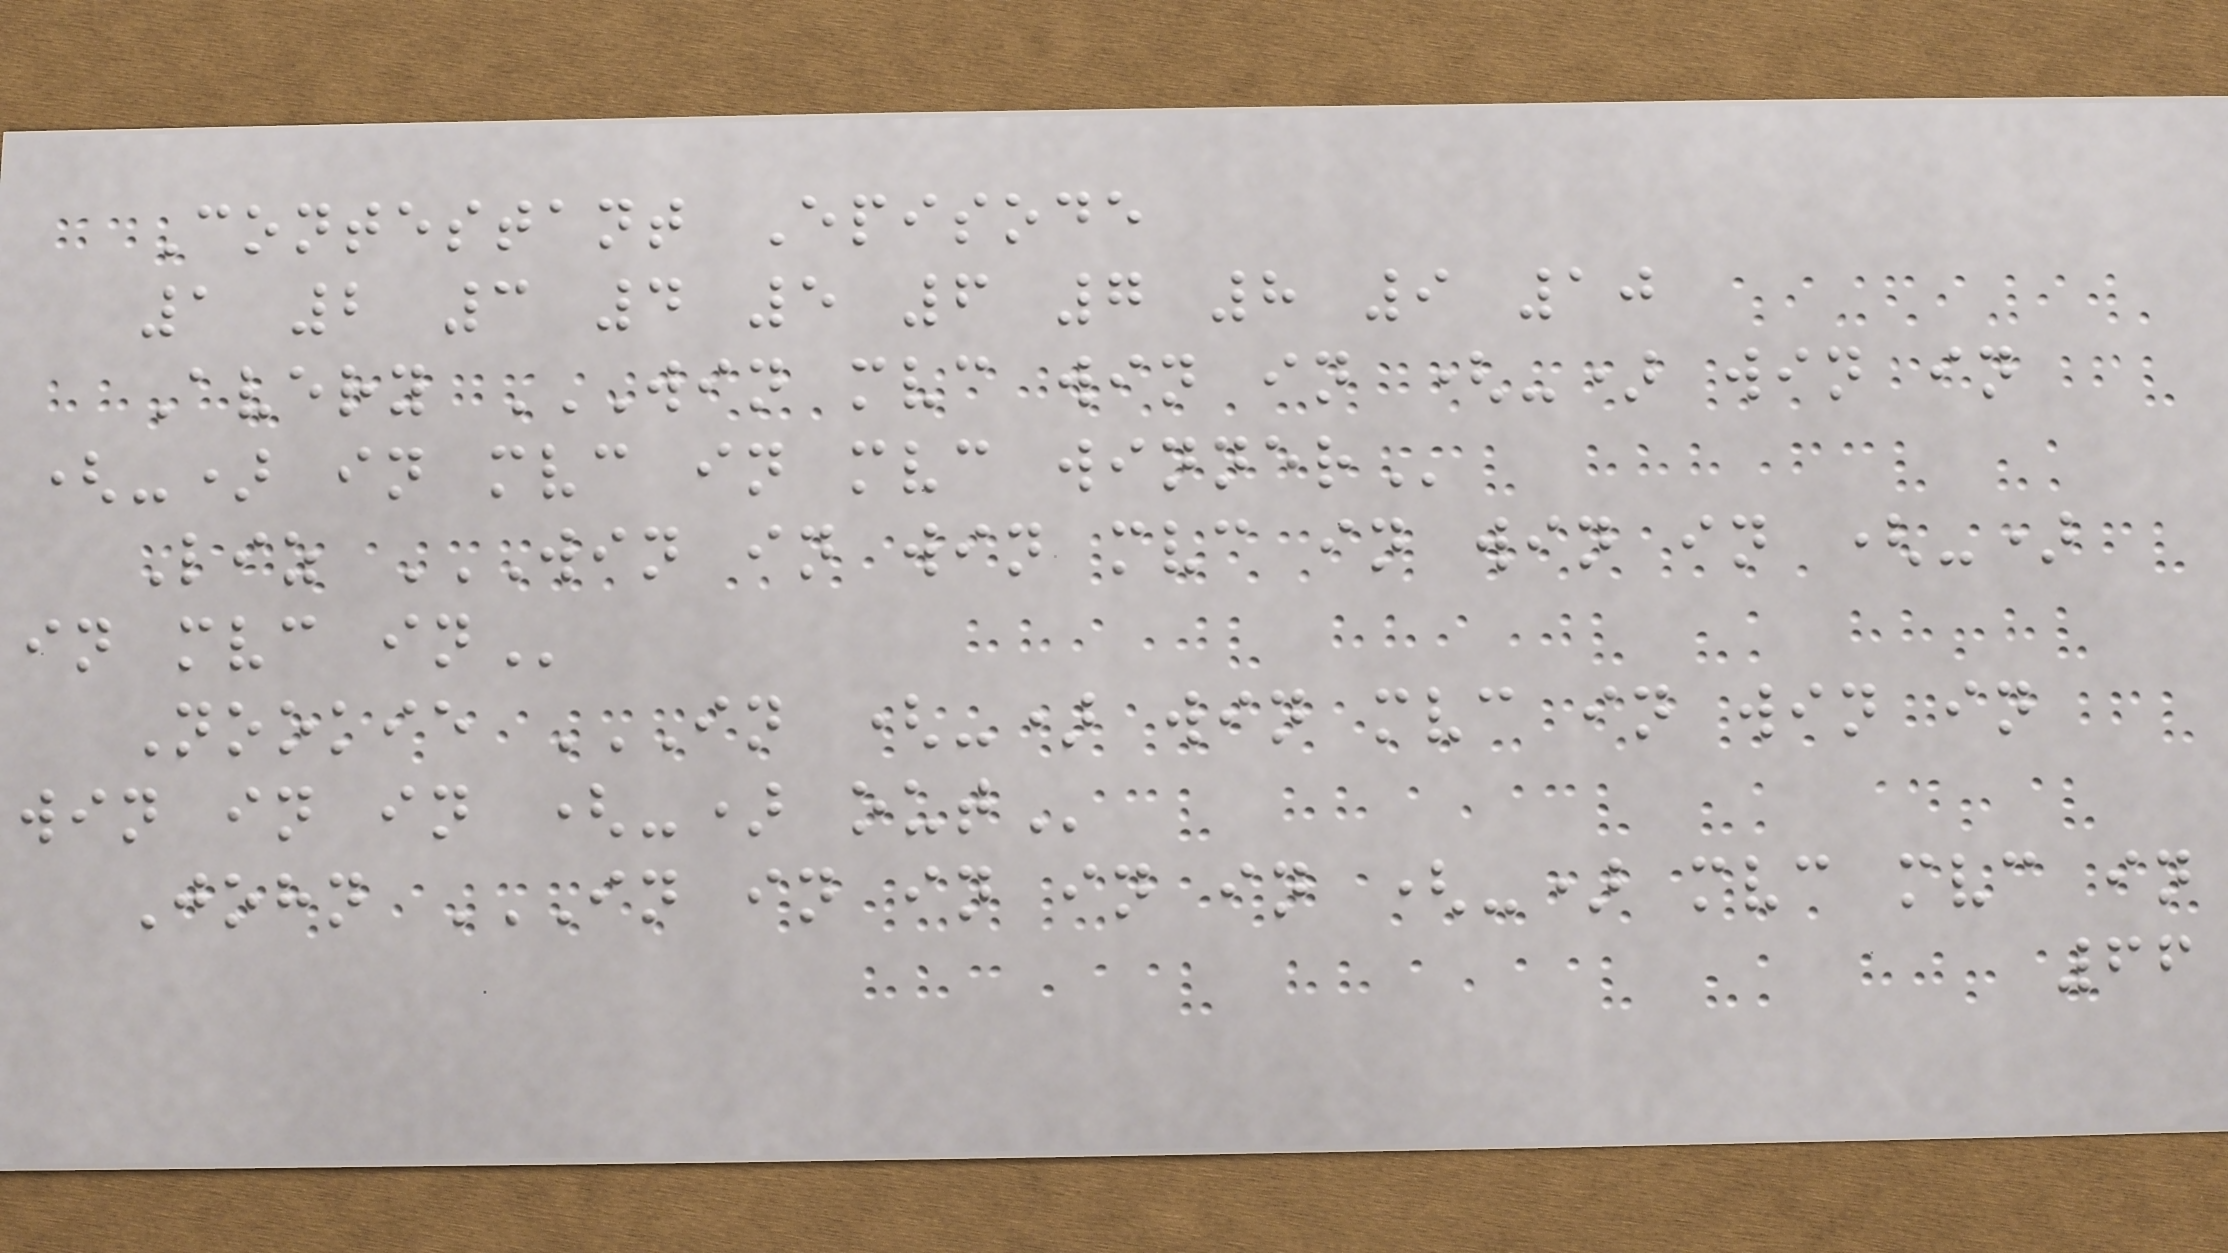Contestant Episode
1 2 3 4 5 6 7 8 9 10
Avery WIN MVC WIN IN (-) WIN IN
(-) IN MVC IN MVC WINNER
Liz WIN IN WIN MVC IN WIN IN (-)
IN MVC IN
Nookie IN (-) WIN MVC IN WIN IN
WIN IN IN (-) OUT
John IN IN IN IN IN (-) MVC MVC IN
66
